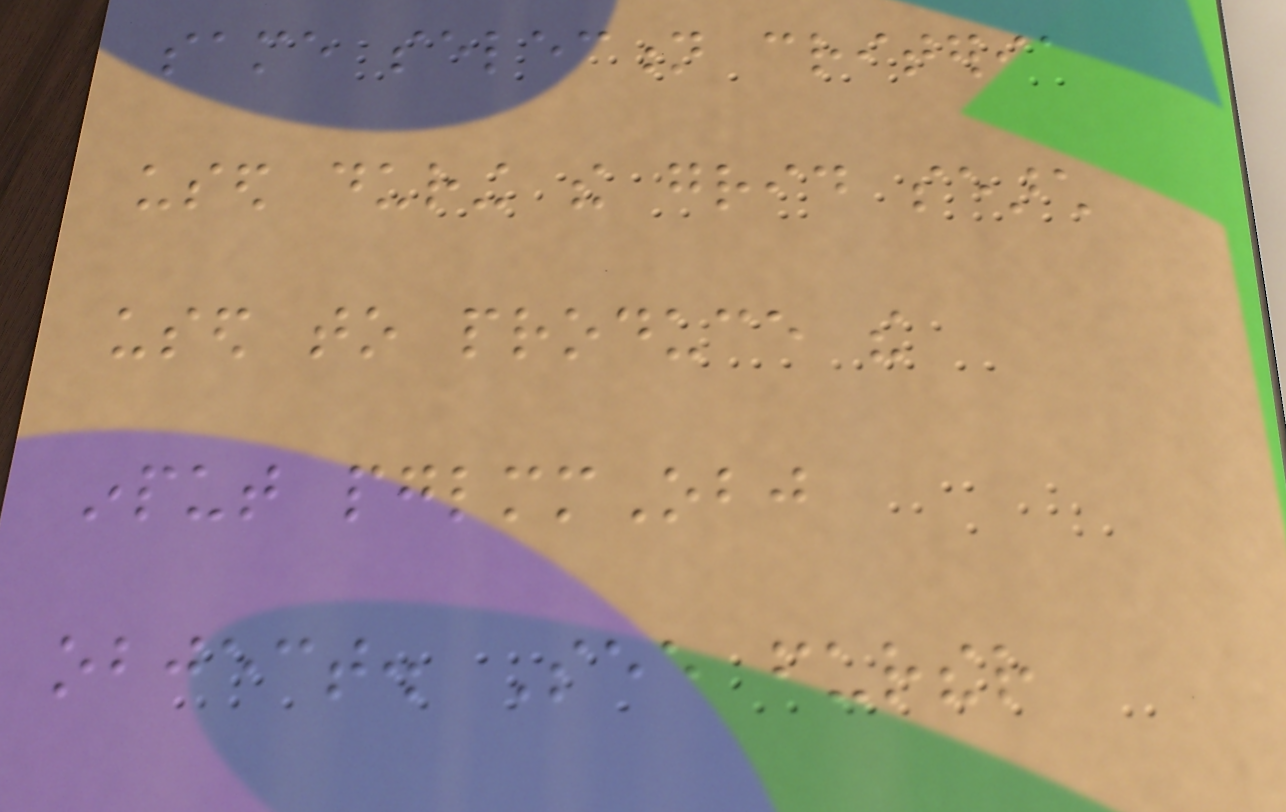same selection criteria
used during the grid search
used to produce the
input pglmmObj
object. See further
